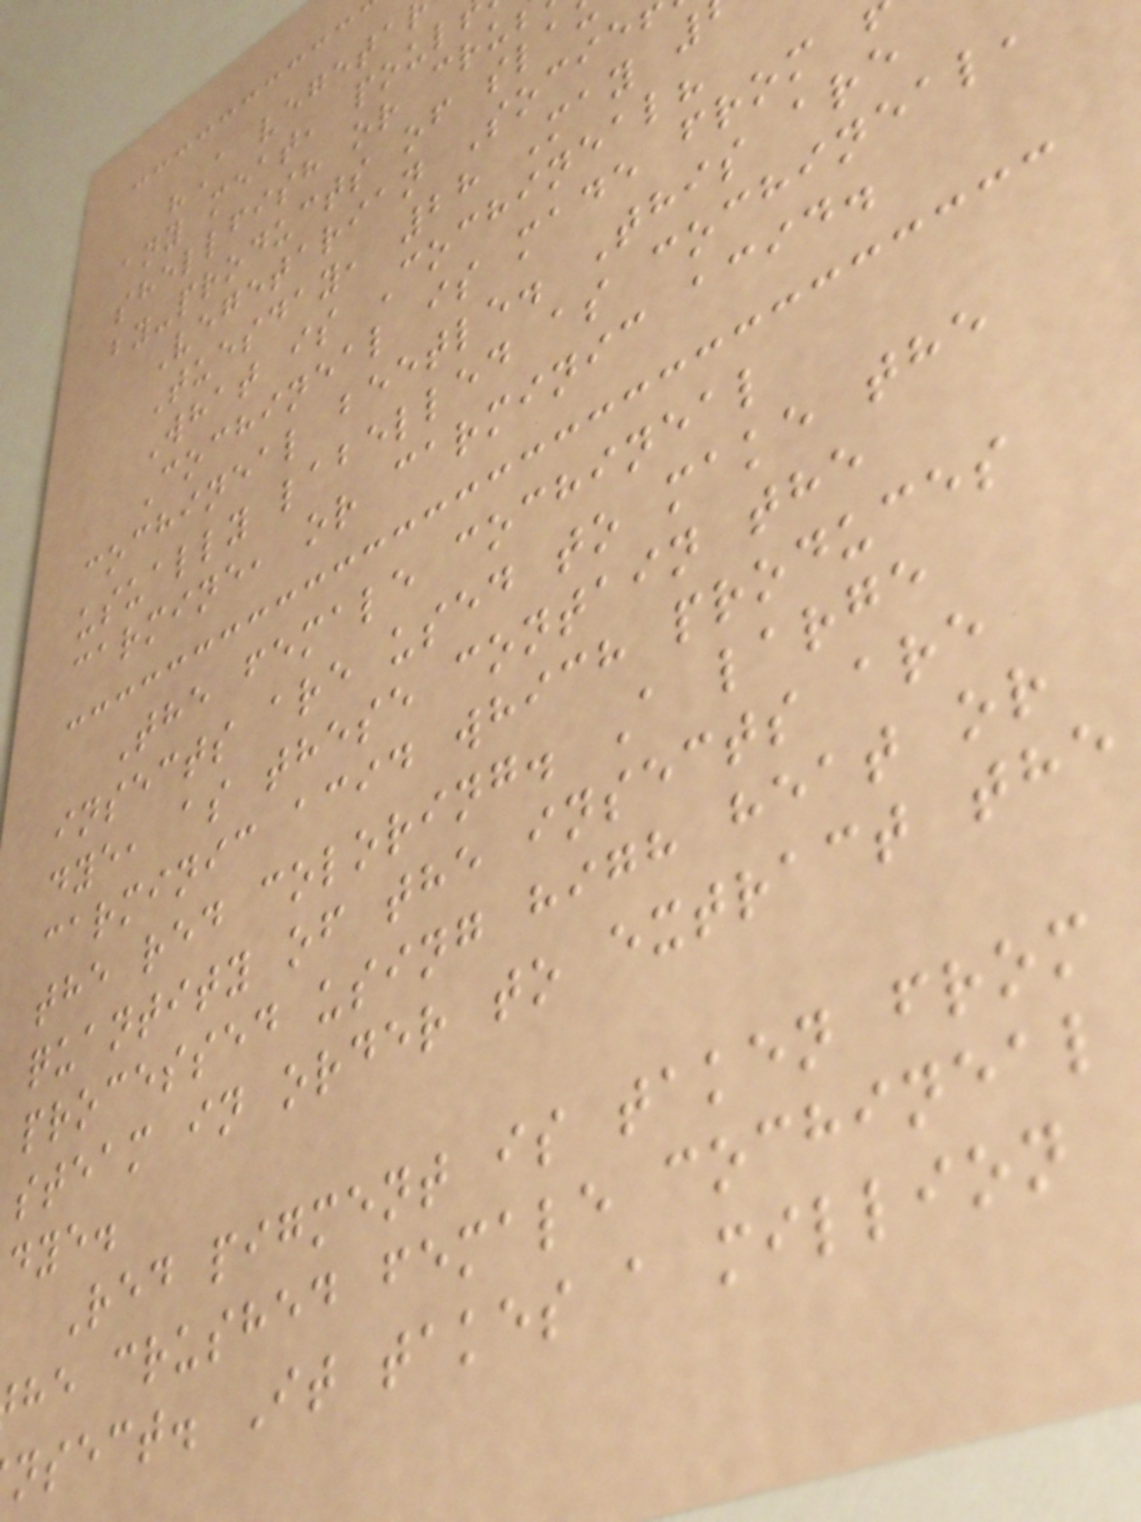"A vegeta
any meat, poul
shellfish or cru
by-products of sla
Vegetarian Socie
Tuesday, 28 May
What is Cochineal?
Cochineal is made from
cochineal beetle. This are
usually labelled as cochineal,
carmine, or carminic acid.
The female cochineal
insects are used to make the
dye, as these contain the
carminic acid which produces
the red coloring. A large
quantity of the insects are
processed using high heat or
steam in order to extract the
dye.
Red pigment is taken from
he crushed female cochineal
nsect. It takes a million
